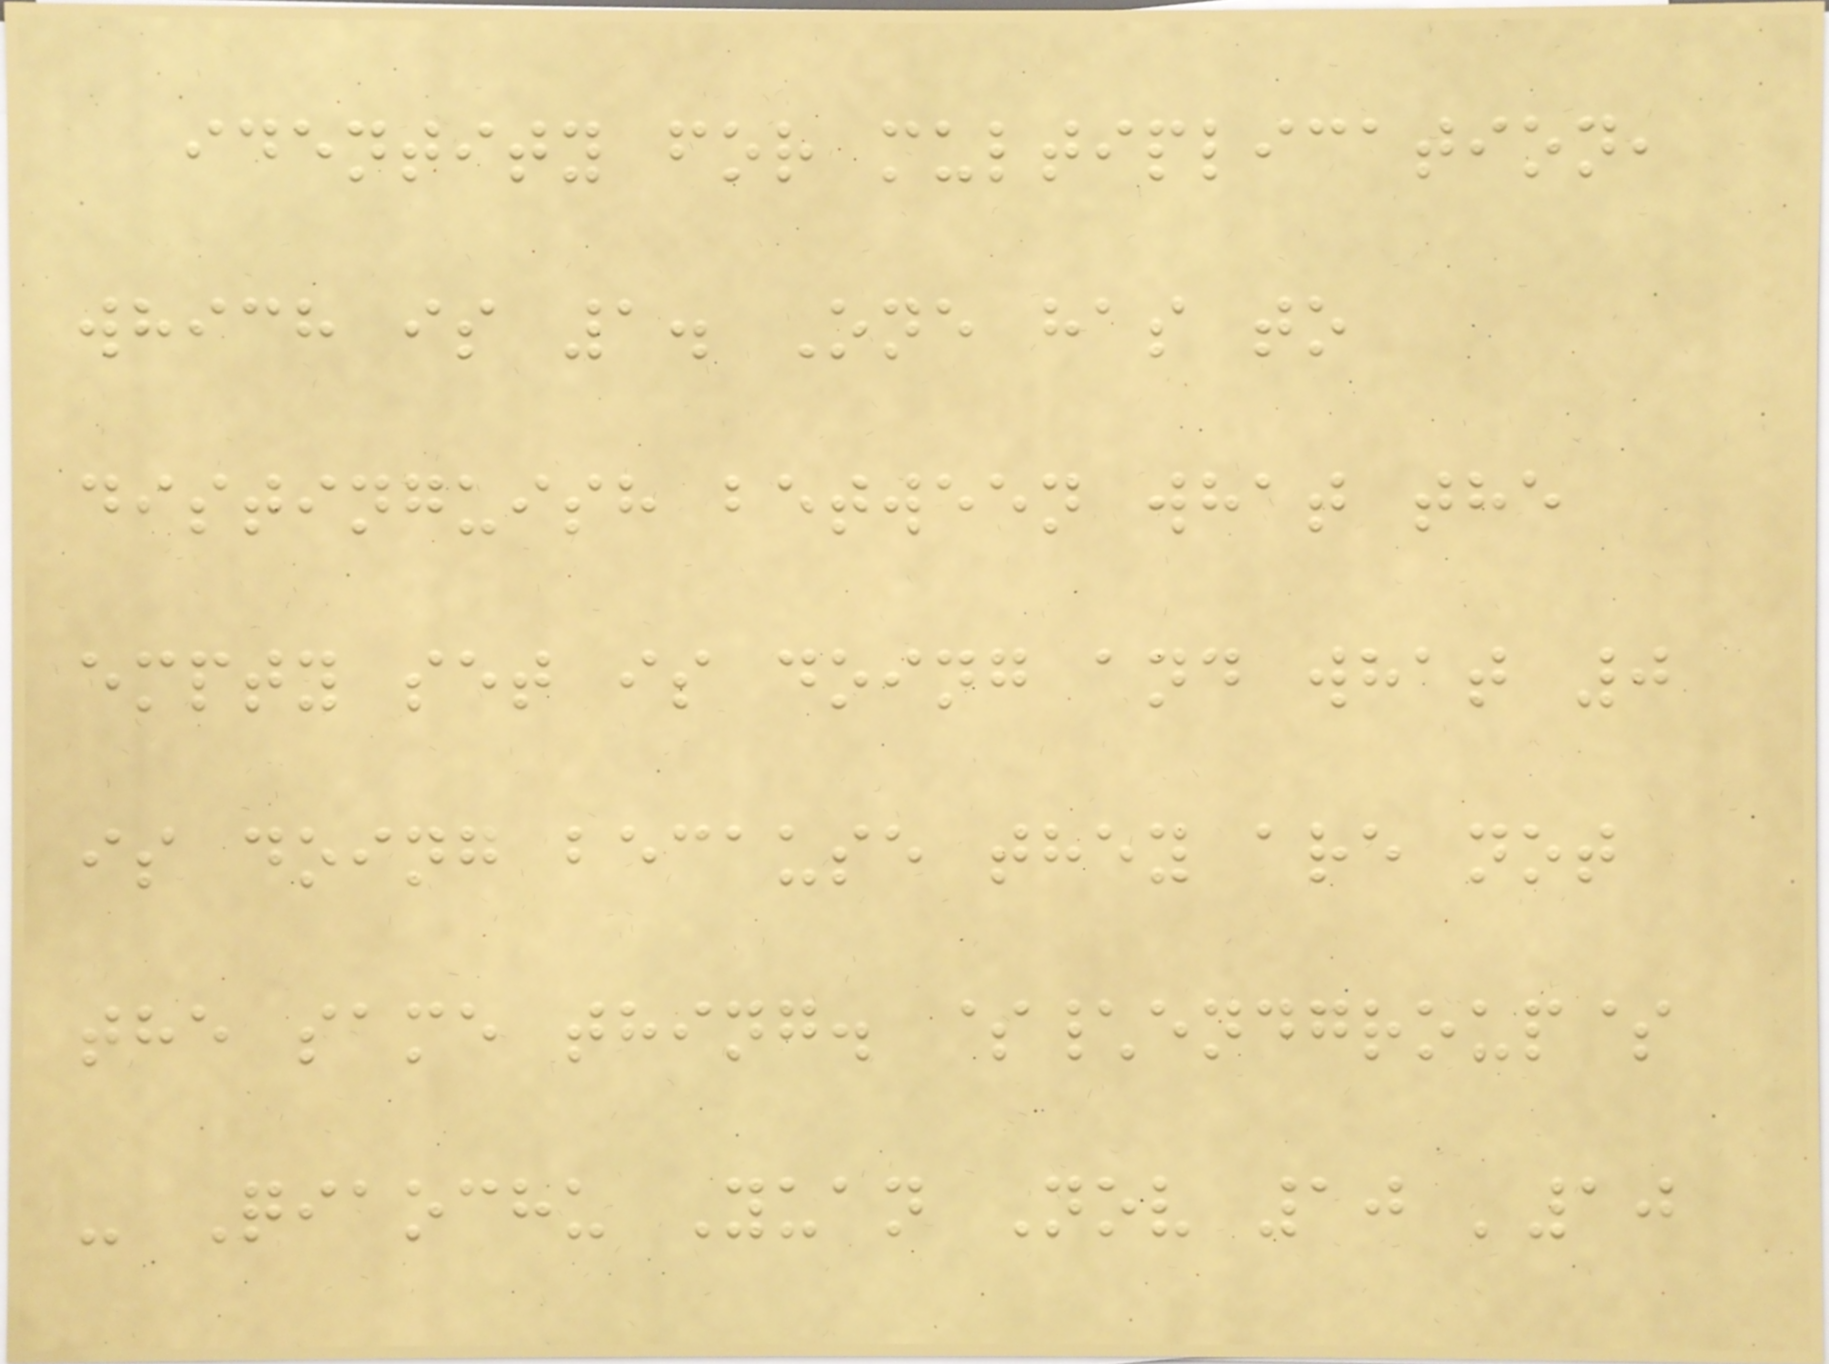identity for multiplication,
which is 1. One has to
distinguish between what the
empty set is doing and what 0
is doing because they are not
the same thing. $\endgroup$
- Qiaochu Yuan Nov 10 '10
